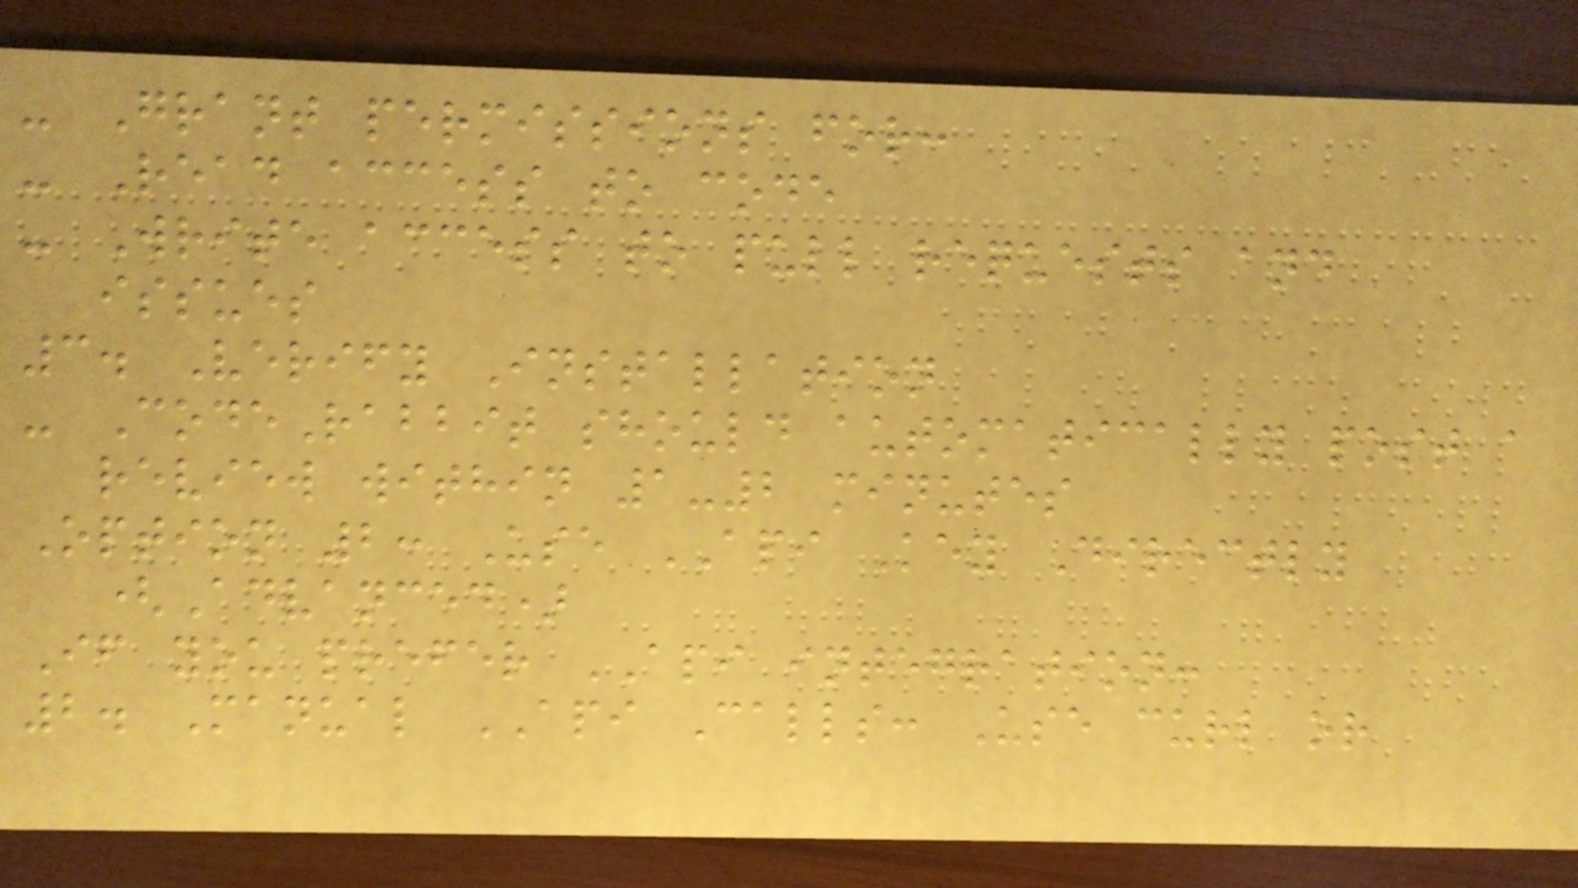- Grant permissions for:
- Read access to code
- Write access to pull requests and
issues
3. Verify Installation
- CodeRabbit should automatically post a
review within 1-2 minutes
Option 2: Use API Key Directly
(Advanced)
If you prefer API integration:
2. Manual API Calls: Use curl or
